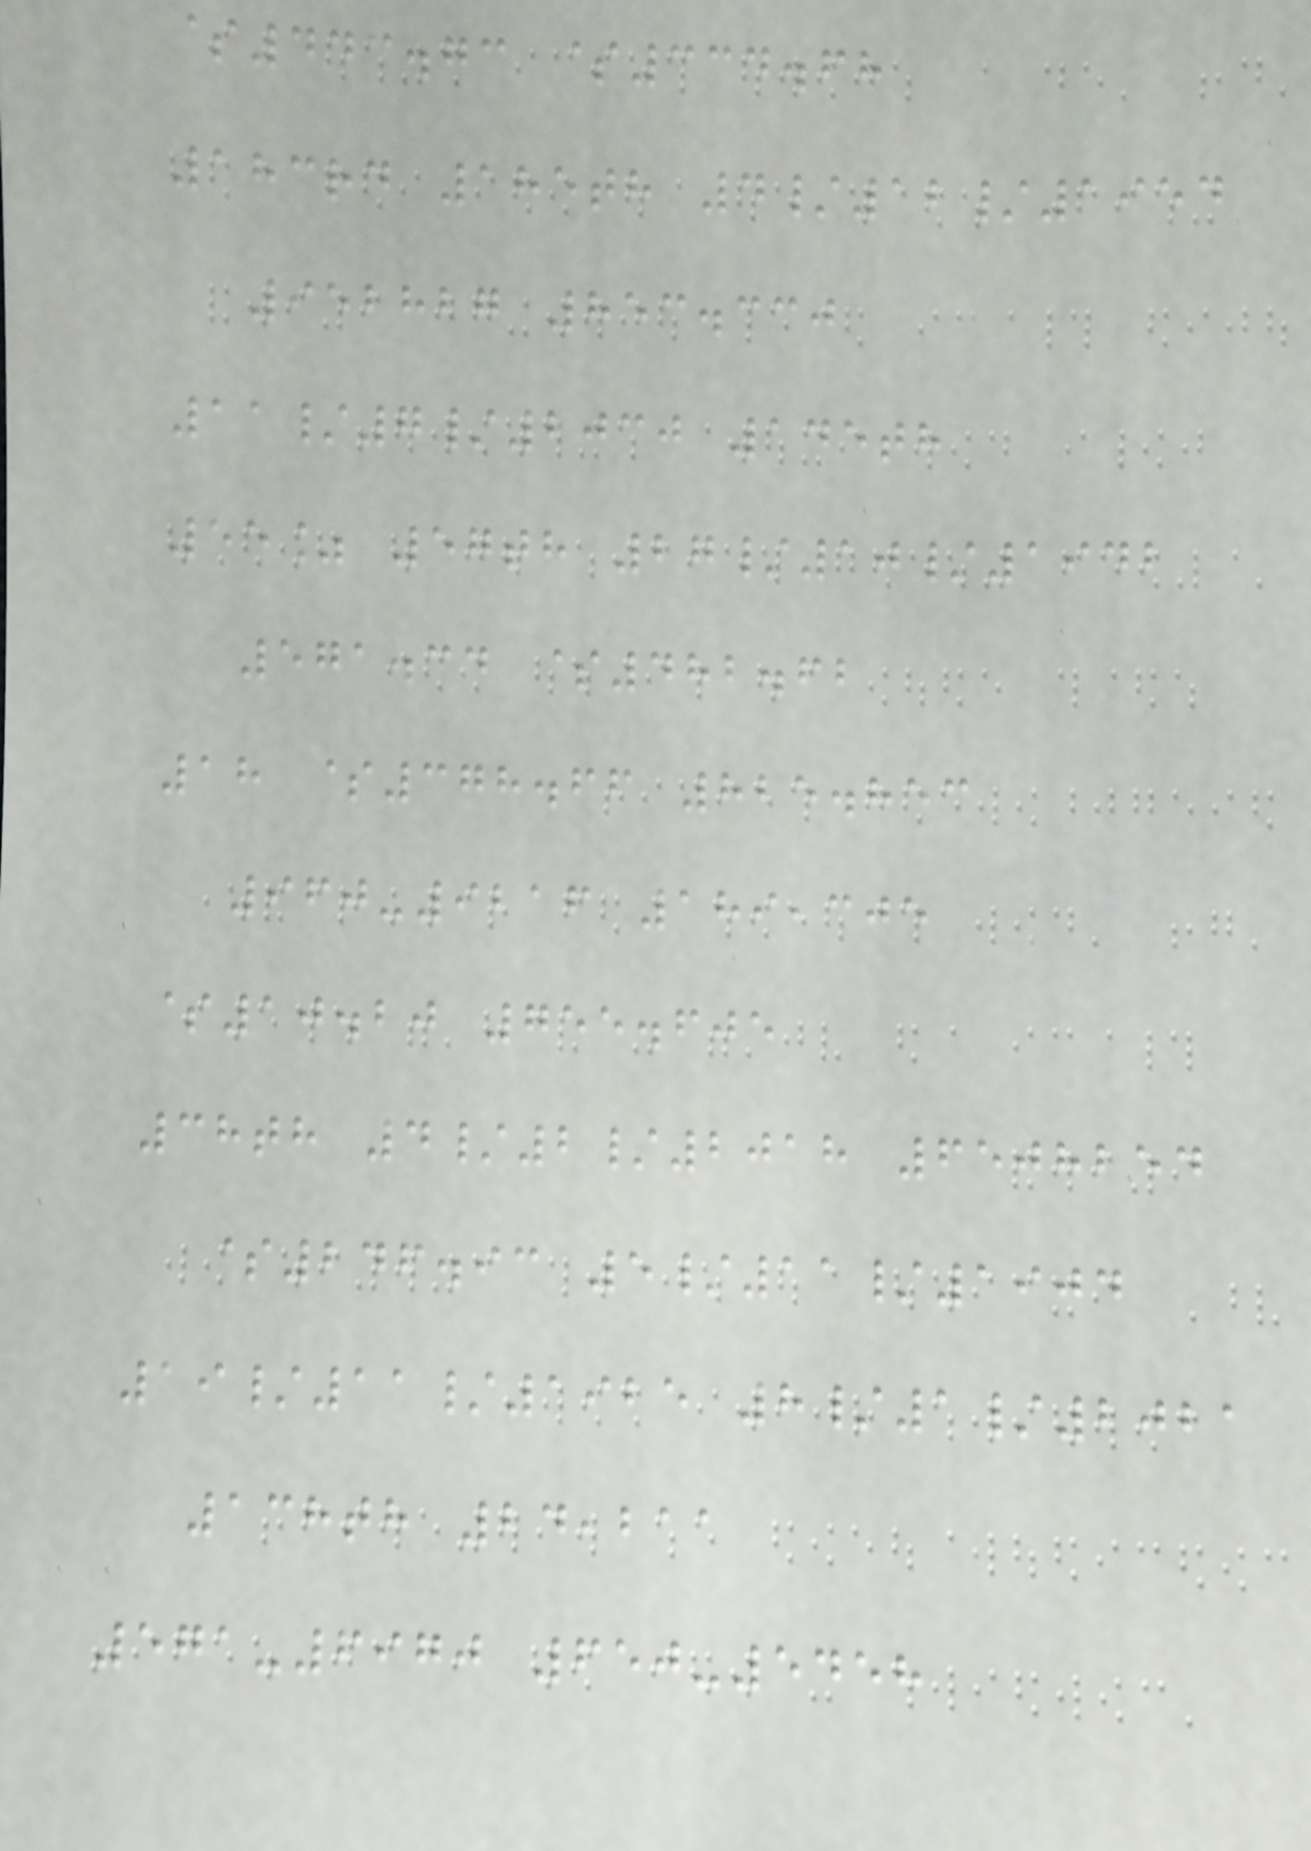$443.73 $334.68
183rd 185th 4/12/1954
952827 853.330
11/7/2030 145th
55% 57th 27/10/1942
571.34 $482.62
18 $378.66 825.853
960-9216 189,305
$10.20 755.605
38th 4/2/2018 6508254
$246.93 5/11/1904
19/11/1925 8/1/2021
138th 24,211
571-6970 650-5458
